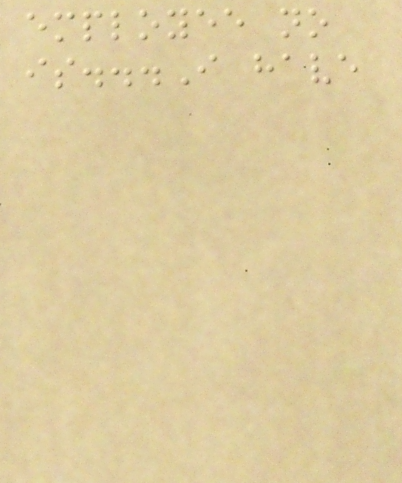employee no
is...I have
